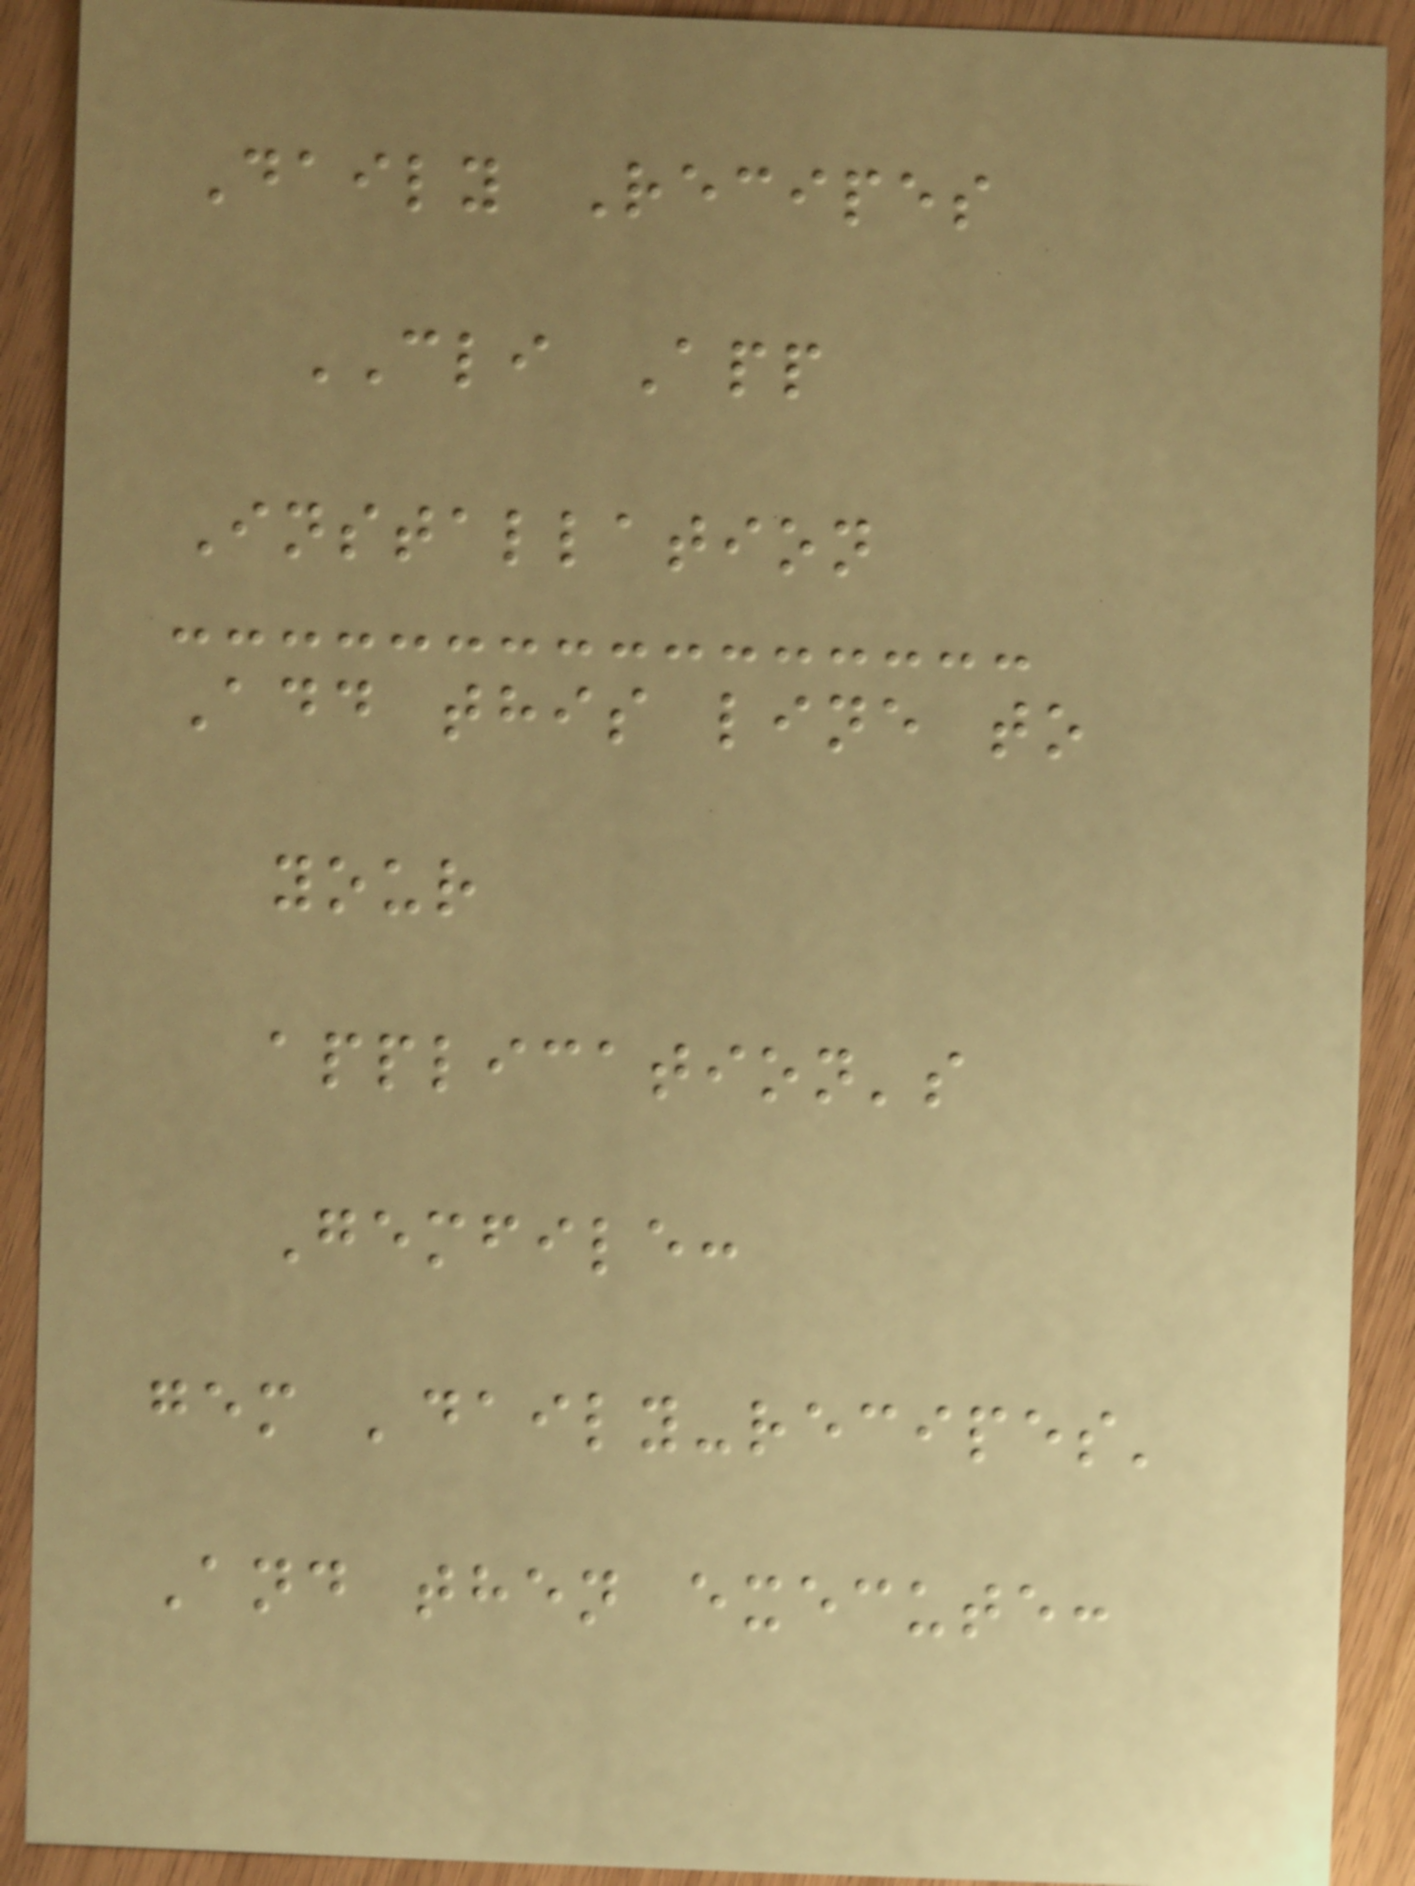Daily Recipes
CLI App
Installation
Add this line to
your
application's
Gemfile:
gem 'daily-recipes'
And then execute:
